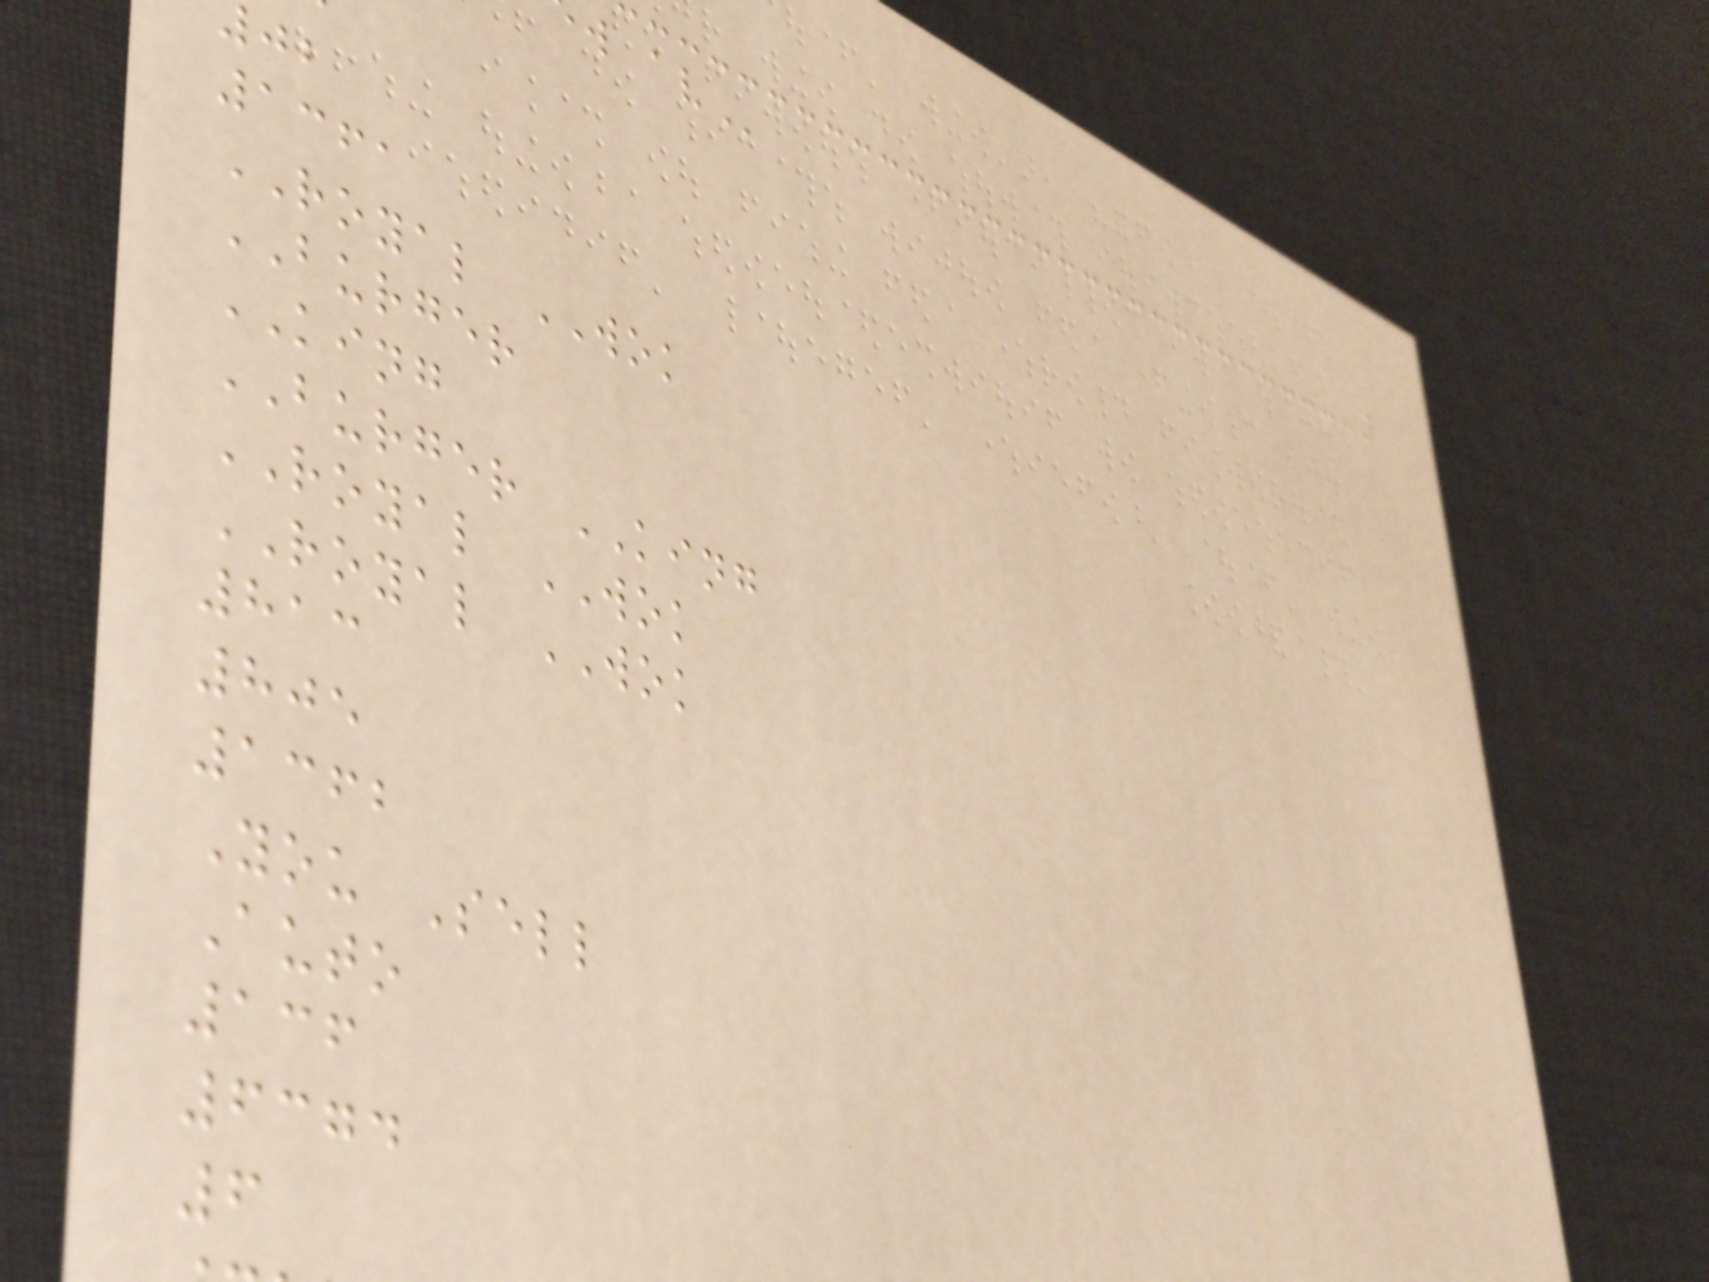1361
ROYAL WOK
BURGER
KING
BURGER KING
ROYAL WOK
ROYAL WOK
813
805
1362
You Sell
Auto
136
6374
6
